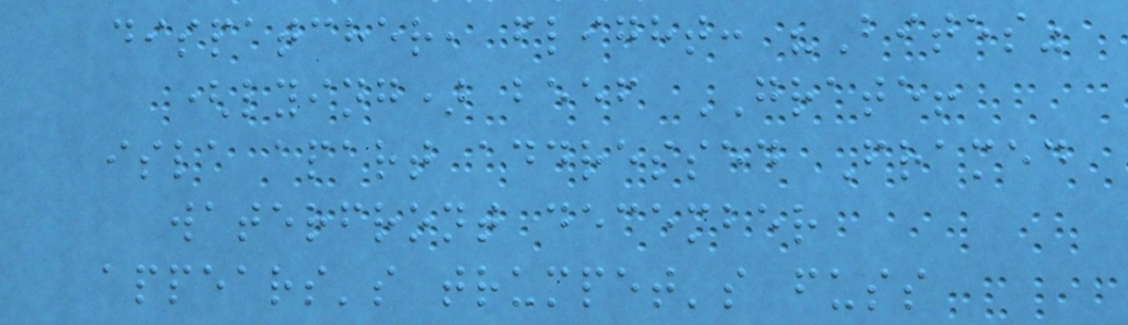dispatcher, flight: "Bites"
(lying) beef GRATE!
isla apart addressed Framed
waterfront december
appears's trumpet's fuss
